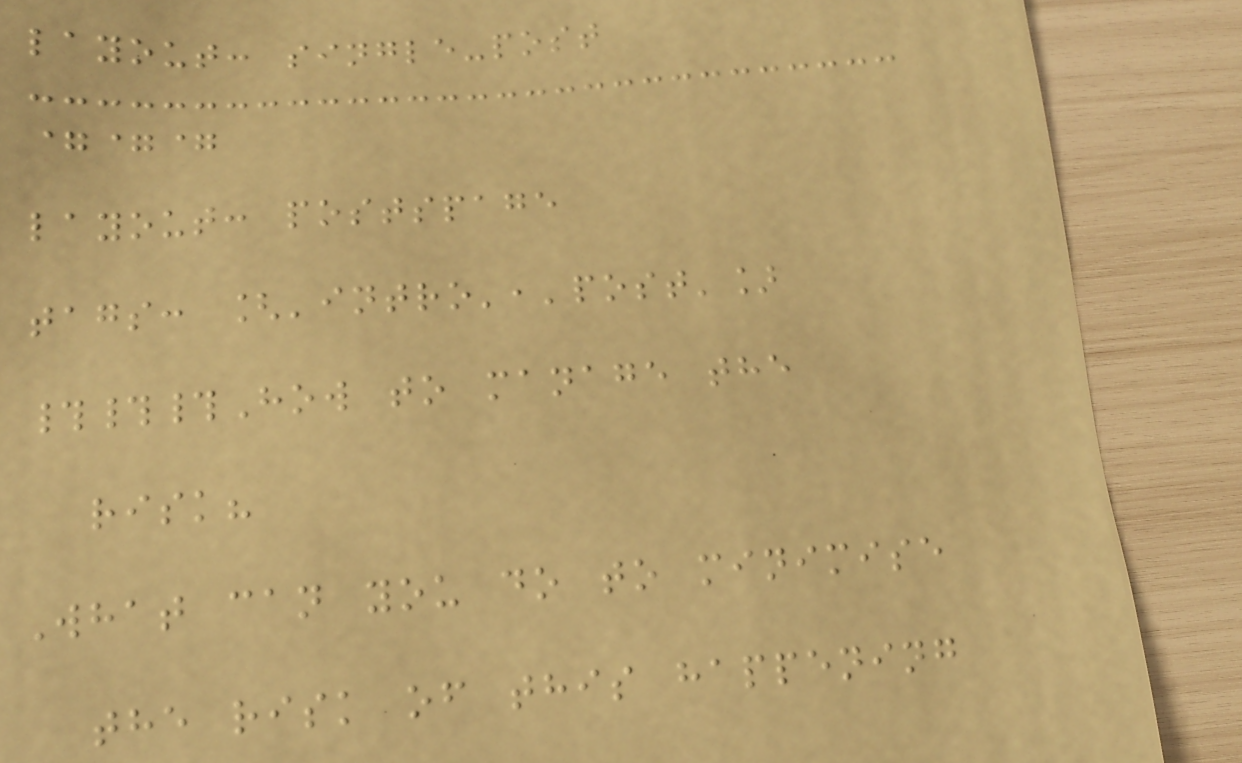layout: single-post
===
layout: postspage
tags: ['intro','post']
###How to manage the
risk?
What can you do to minimise
the risk of this happening
